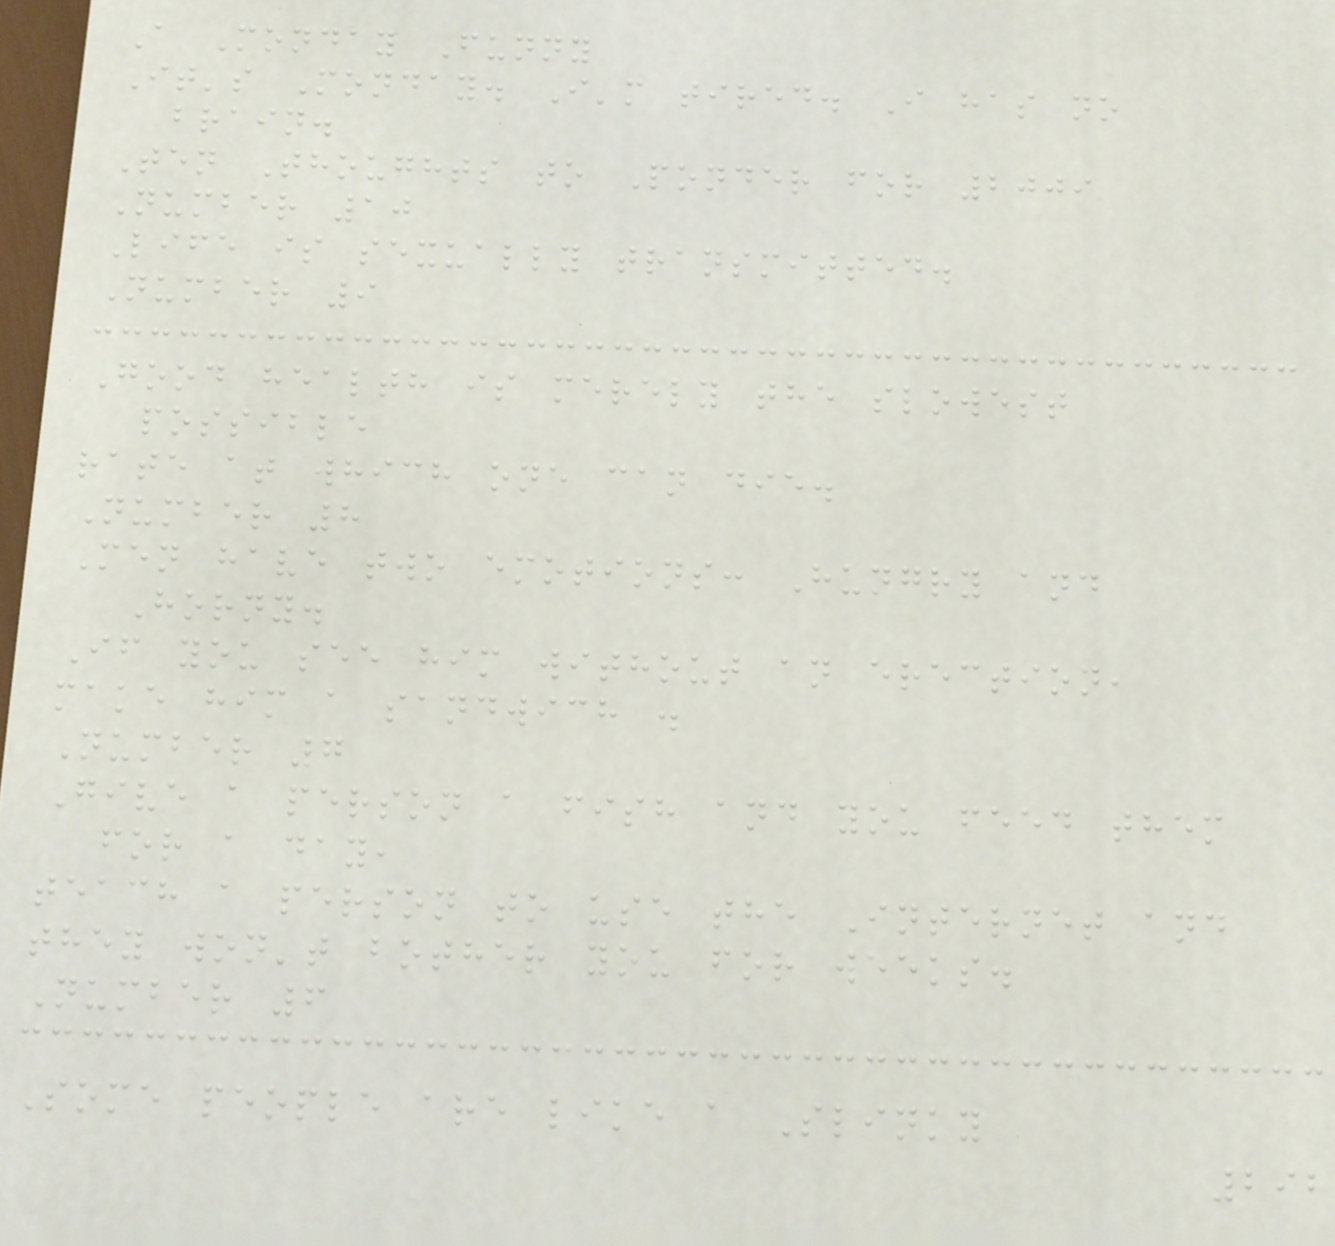A Monday Funny
It's Monday. I'm tired. I has no
brain.
Ten Thoughts to Ponder for 2009
Number 10
Life is sexually transmitted.
Number 9
Good health is merely the slowest
possible
rate at which one can die.
Number 8
Men have two emotions: Hungry and
Horny.
If you see him without an erection,
make him a sandwich .
Number 7
Give a person a fish and you feed them
for a day,
teach a person to use the Internet and
they won't bother you for weeks.
Number 6
Some people are like a Slinky
292
